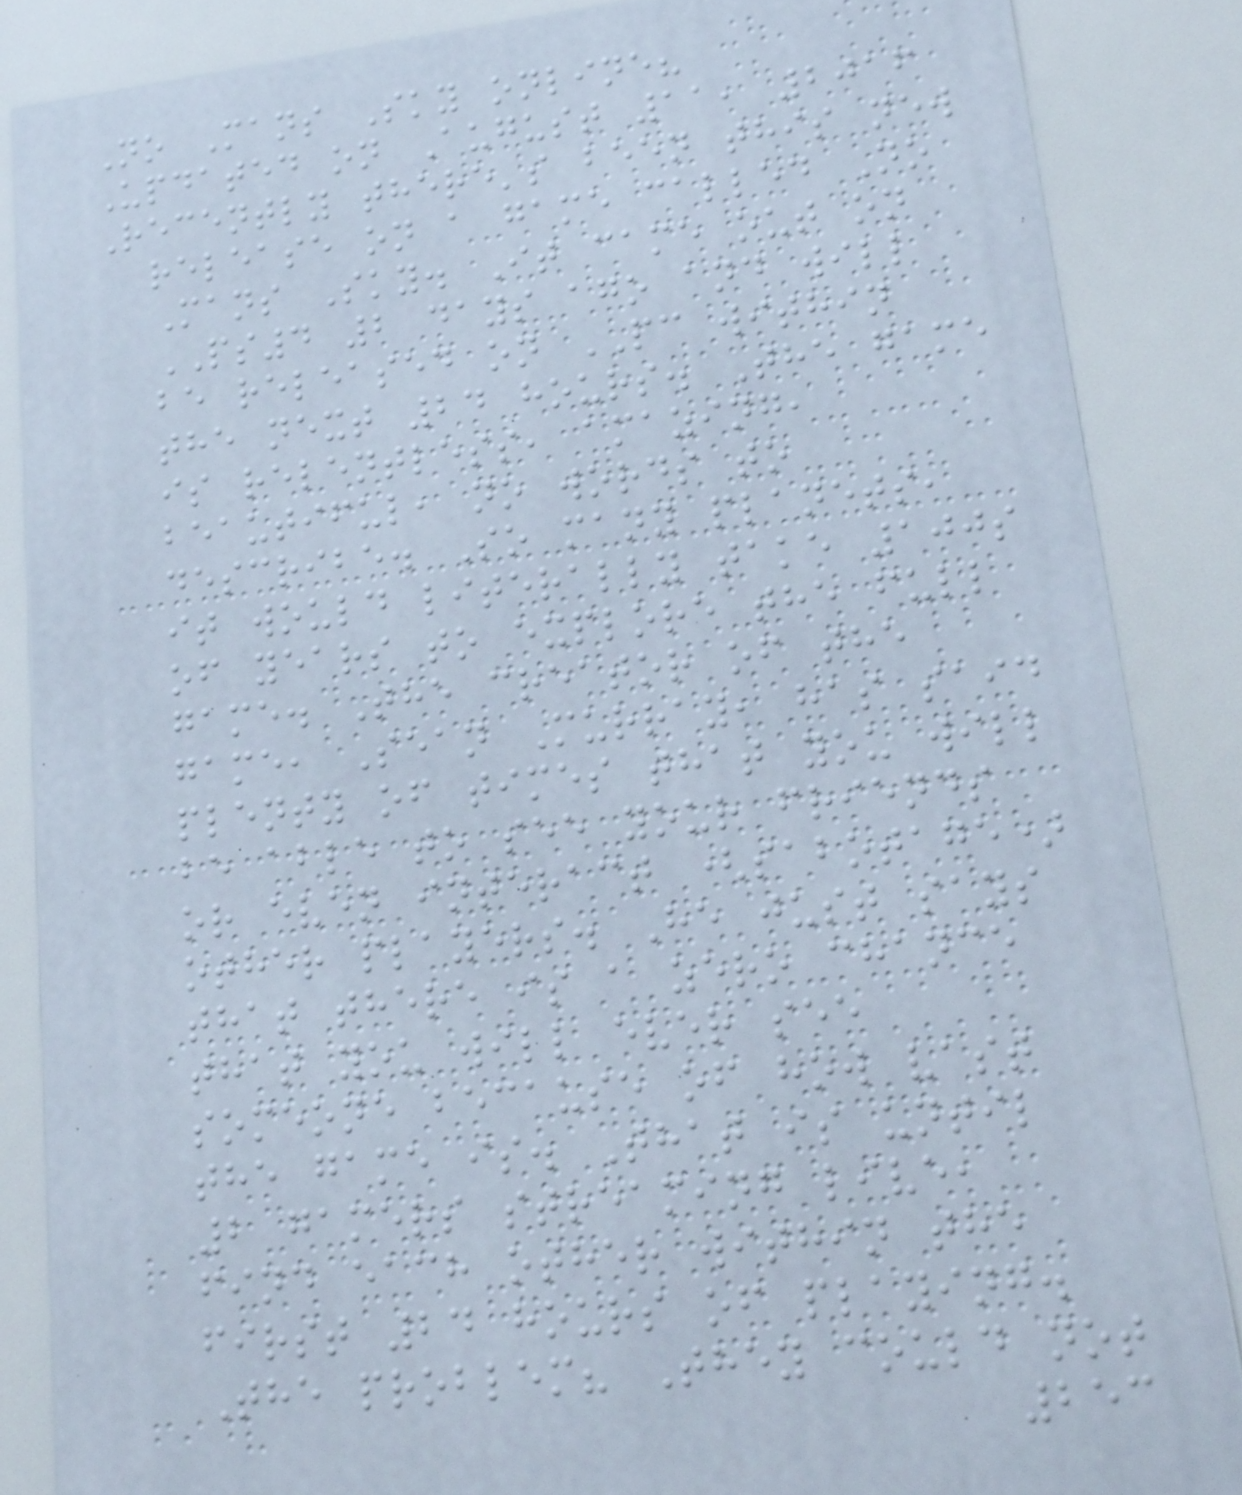No Mans Sky online?
Updated on August 11, 2016
Recently there's been this new
release on a game called No
Mans Sky. It came out on
PS4 2 days ago and will
be released on PC within
the next 24 hours. The game
is relentless, amazing,
beautiful, no words to
describe. So many planets,
it would literally take 100s
of years to explore the full
game. The creator of the
game, Sean Murray, has said
plenty of times that you will
be able to see your friends
or even interact (sabotage)
other players. He just says
that there is a zero chance
that you will ever see
someone because of how vast
the game is. That is until
2 gamers streaming live,
find each other within the
first 24 hours of playing.
The problem? They could not
253
